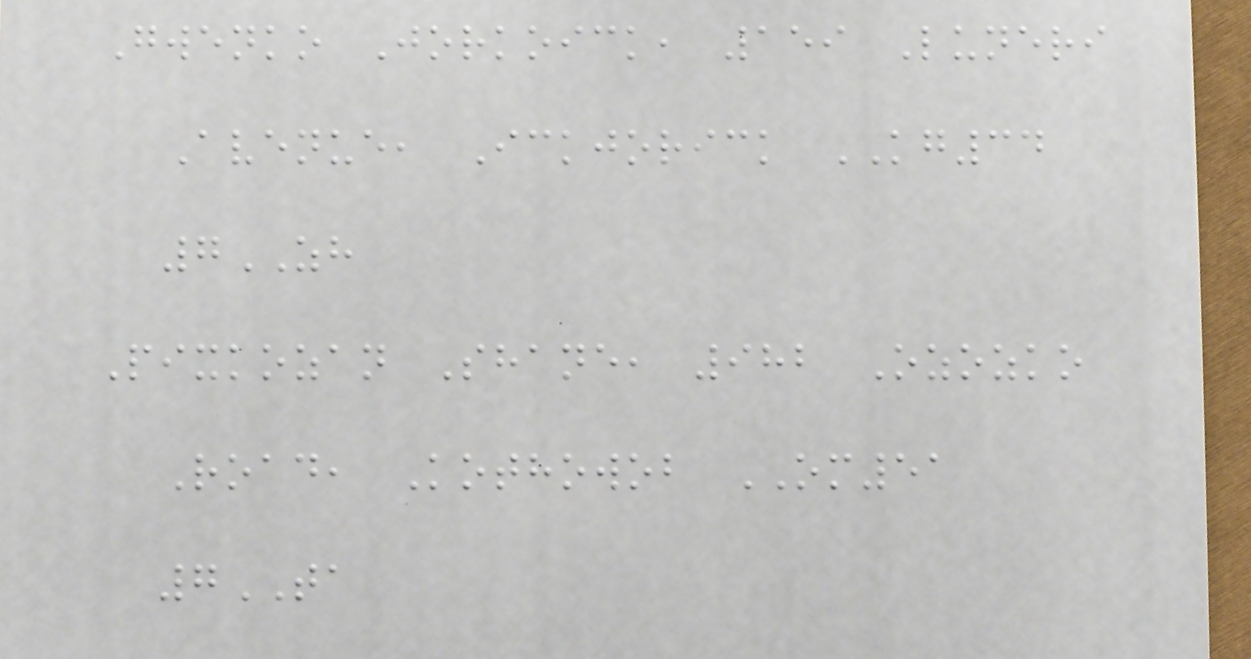Gwenko Jorkoick, 159 Luneri
Avenue, Ickjorick KG34
7ZH
Pixkozan Shane, 982 Ozozko
Road, Kothowob OM51
7TA
